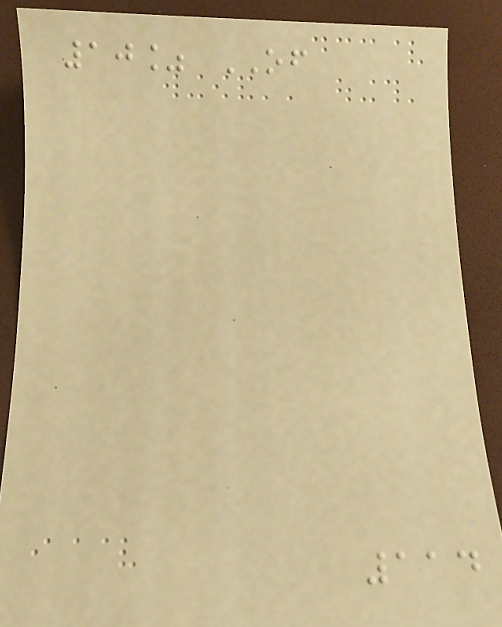10% OF
114
